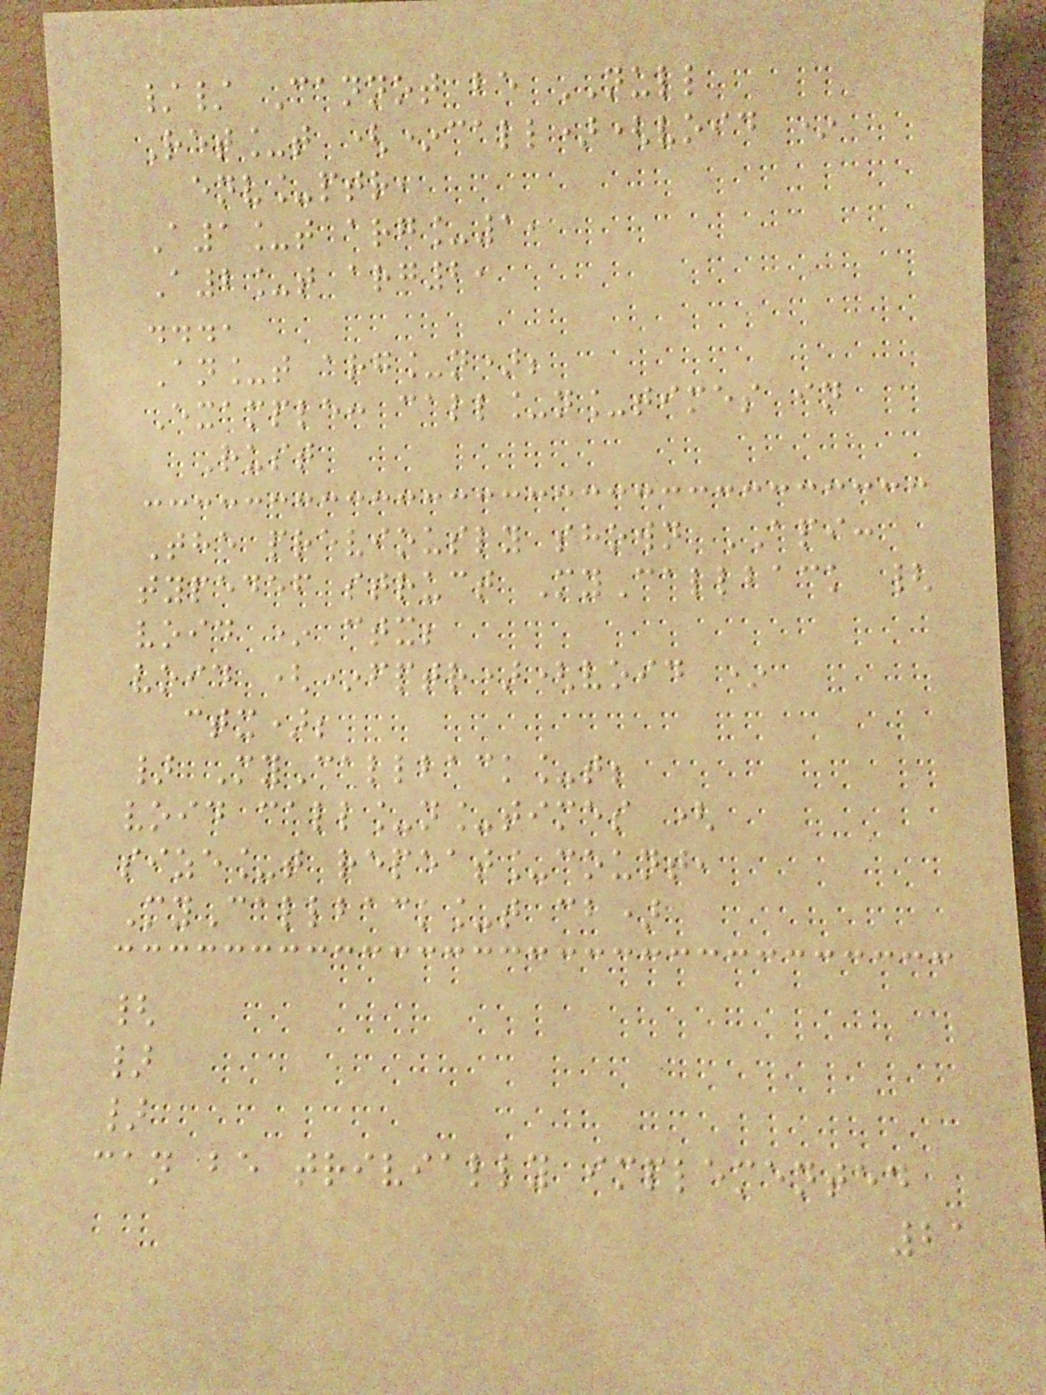// Cannot be NULL
Ret_t (*call)(void *
env_ptr,
A1_t arg_1,
A2_t arg2,
...,
An_t arg_n);
Example: call_n_times in
Rust
The previously shown API:
typedef struct MyCallback {
void * ctx;
void (*fptr)(void *
ctx);
} MyCallback_t;
void call_n_times (
size_t repeat_count,
MyCallback_t cb)
{
}
}
can be trivially implemented
21
